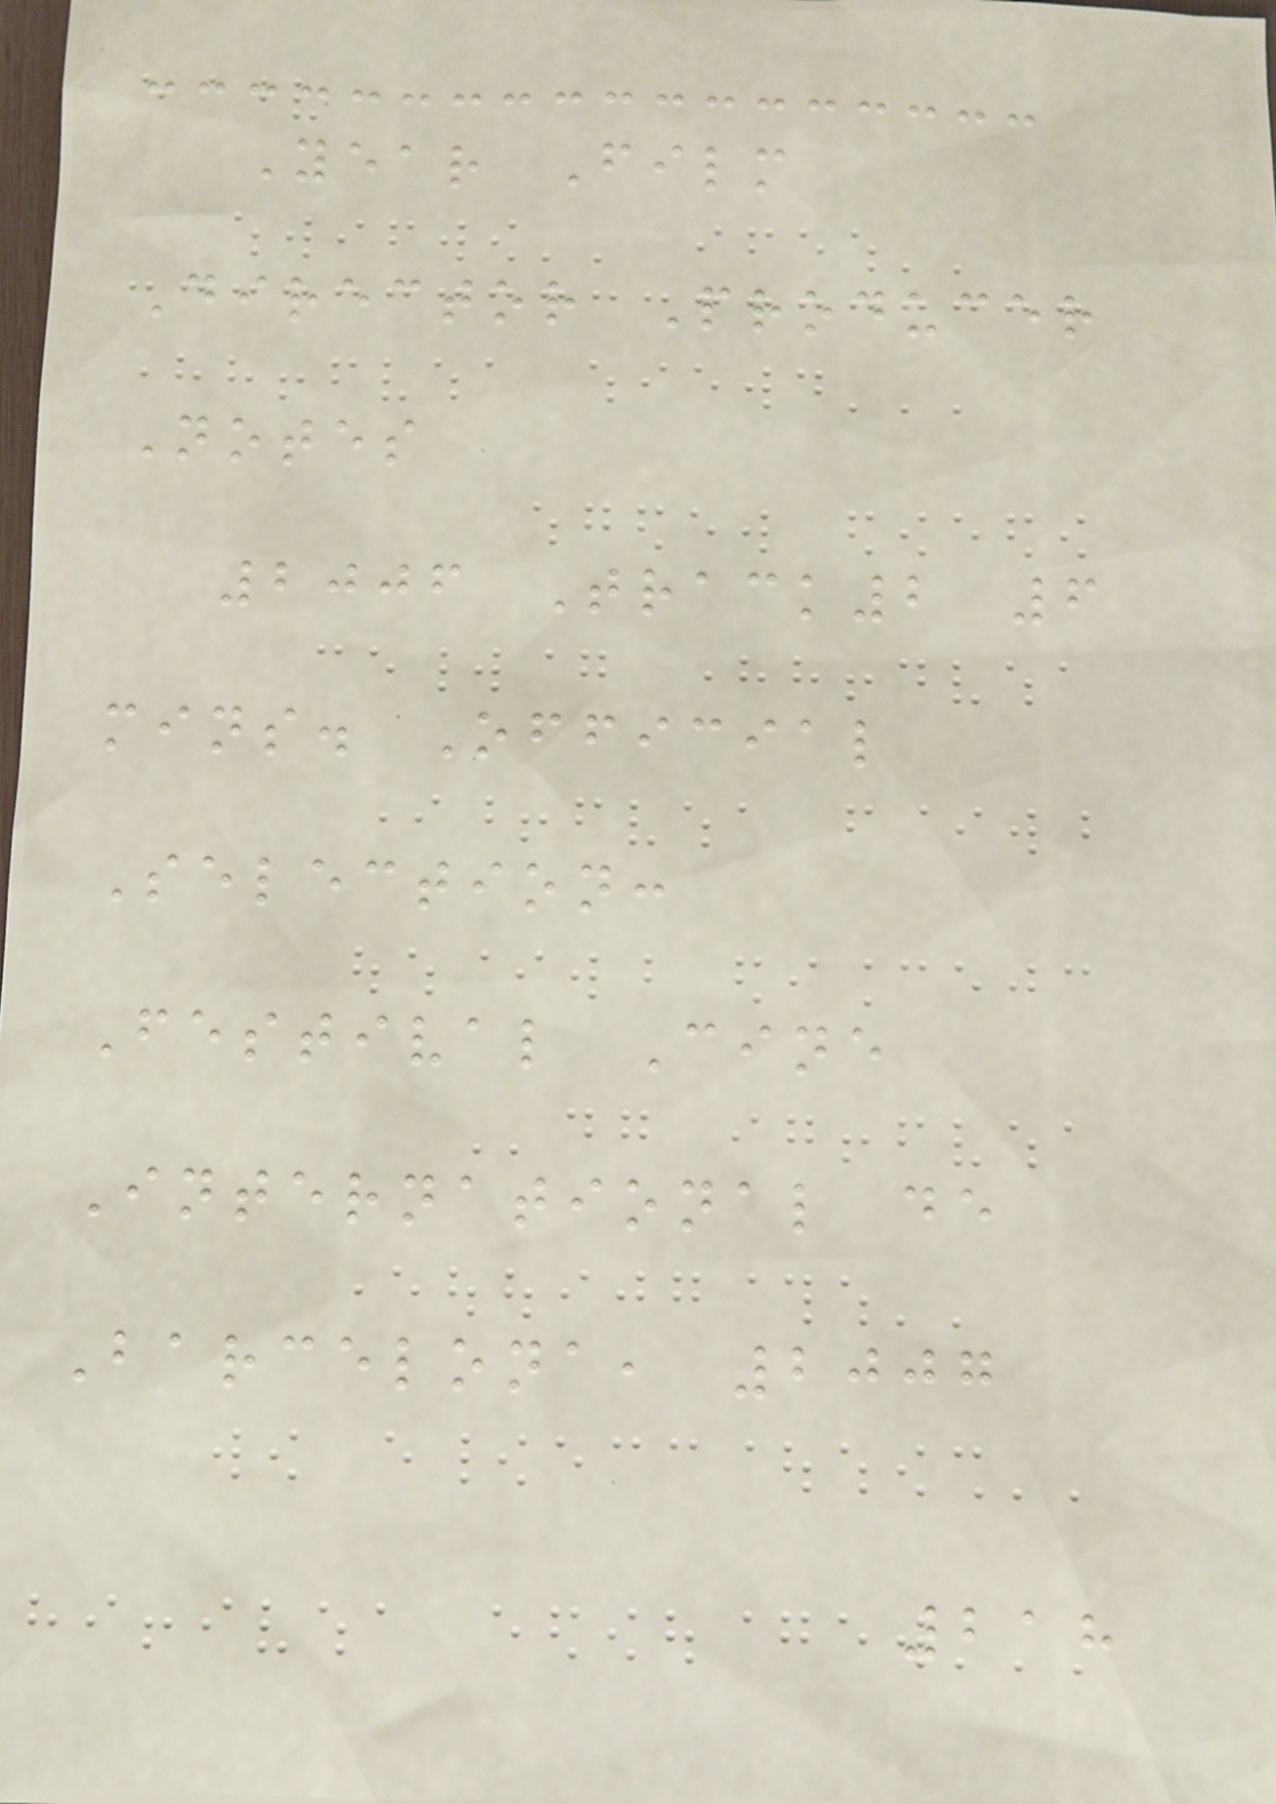Year Film
Director Producer
Notes
2006 Track2 6
mins. Official
Selection:
Festival Cine
International de
Barcelona, 2007
218
